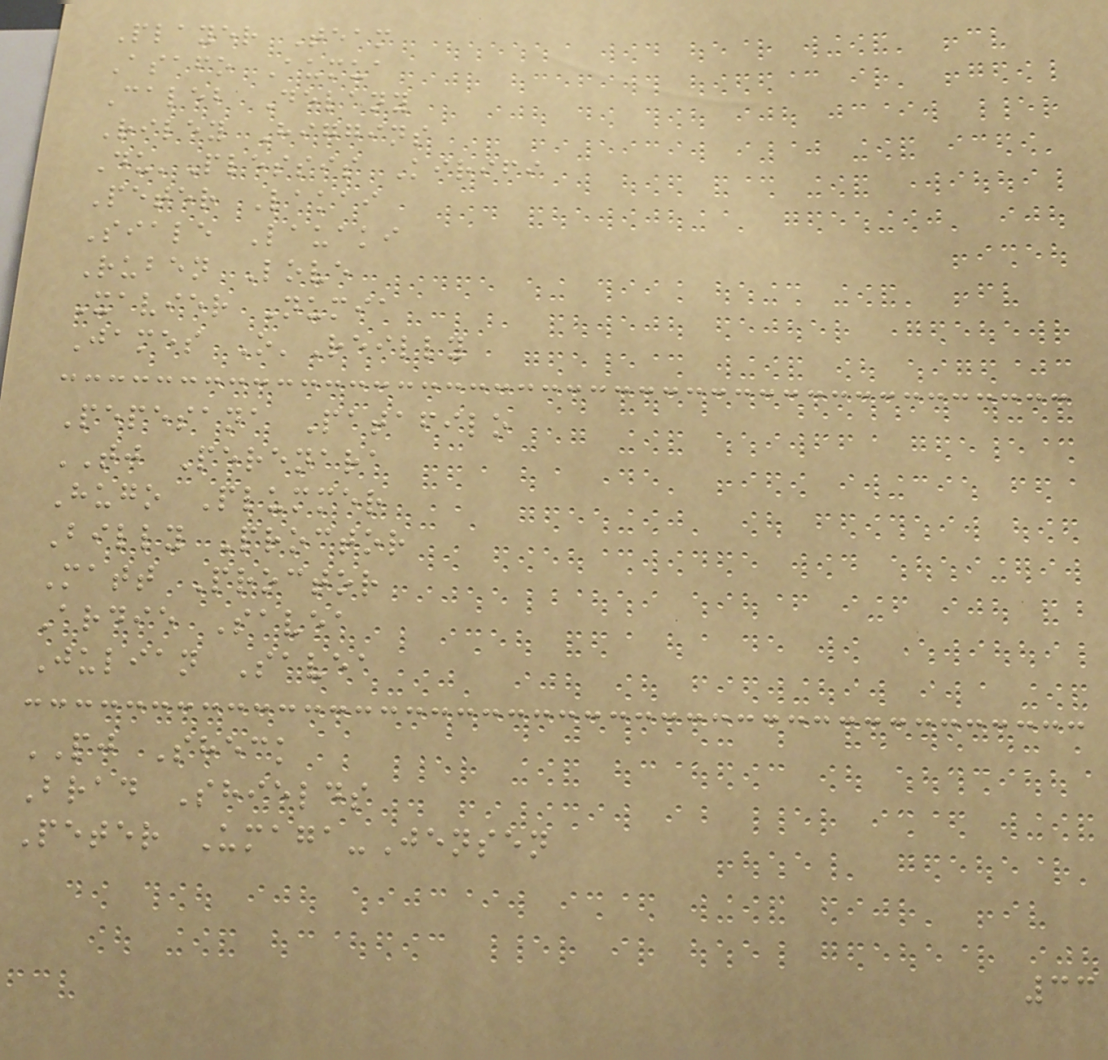Player Team
Asafo Aumua
Caleb Delany
Riley Higgins
Du'Plessis Kirifi
Peter Lakai
Siale Lauaki
Ruben Love
Xavier Numia
James O'Reilly
Pepesana Patafilo
TJ Perenara
Hugo Plummer
Billy Proctor
Matt Proctor
Ardie Savea
Julian Savea
PJ Sheck
Brad Shields
Peter Umaga-Jensen
33
